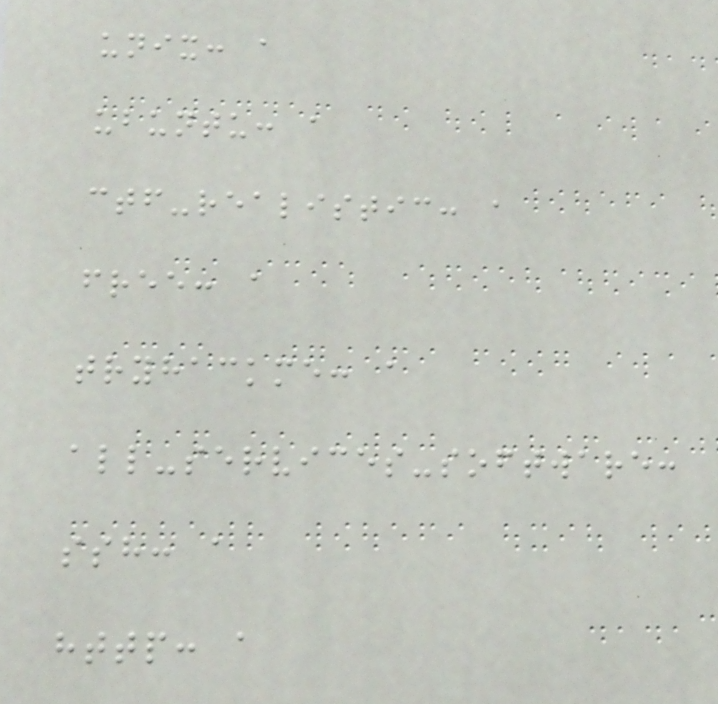unix: a
ubuntu: a
ctf-realistic: a
free: a
tryhackme: a
all-services-software:
ssh: a
http: a
